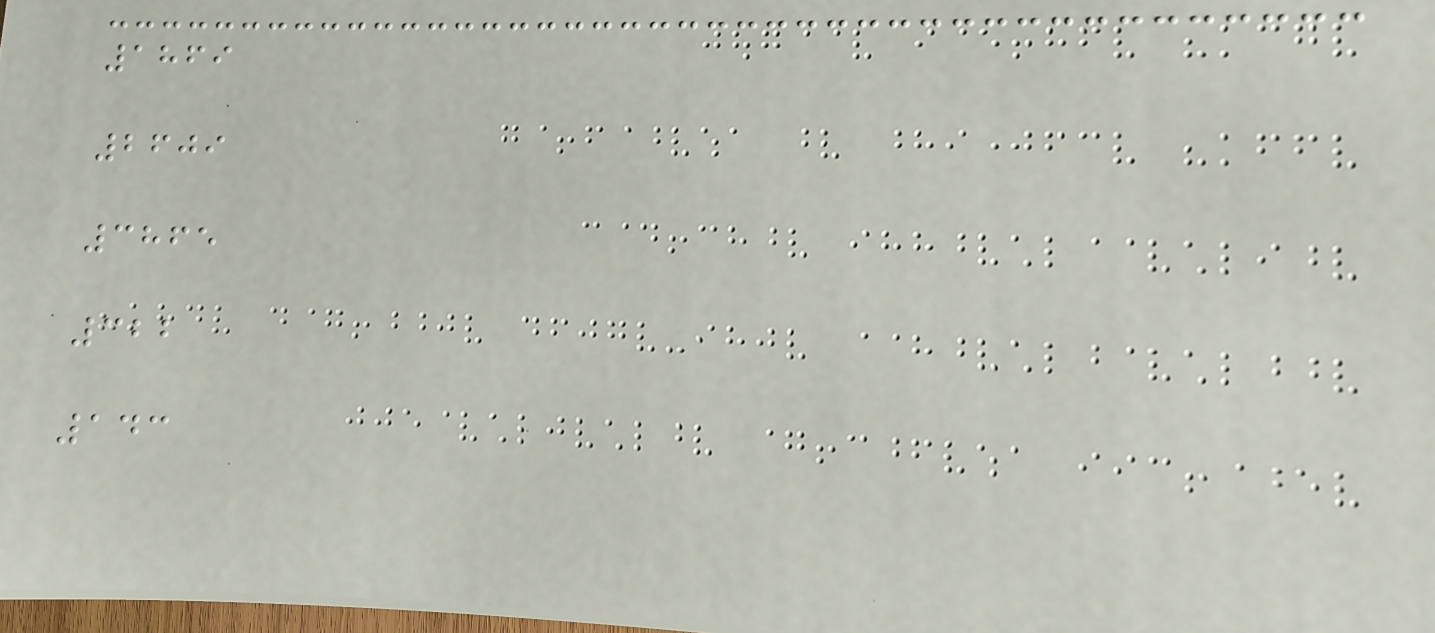1869
2609
3865
322
143
